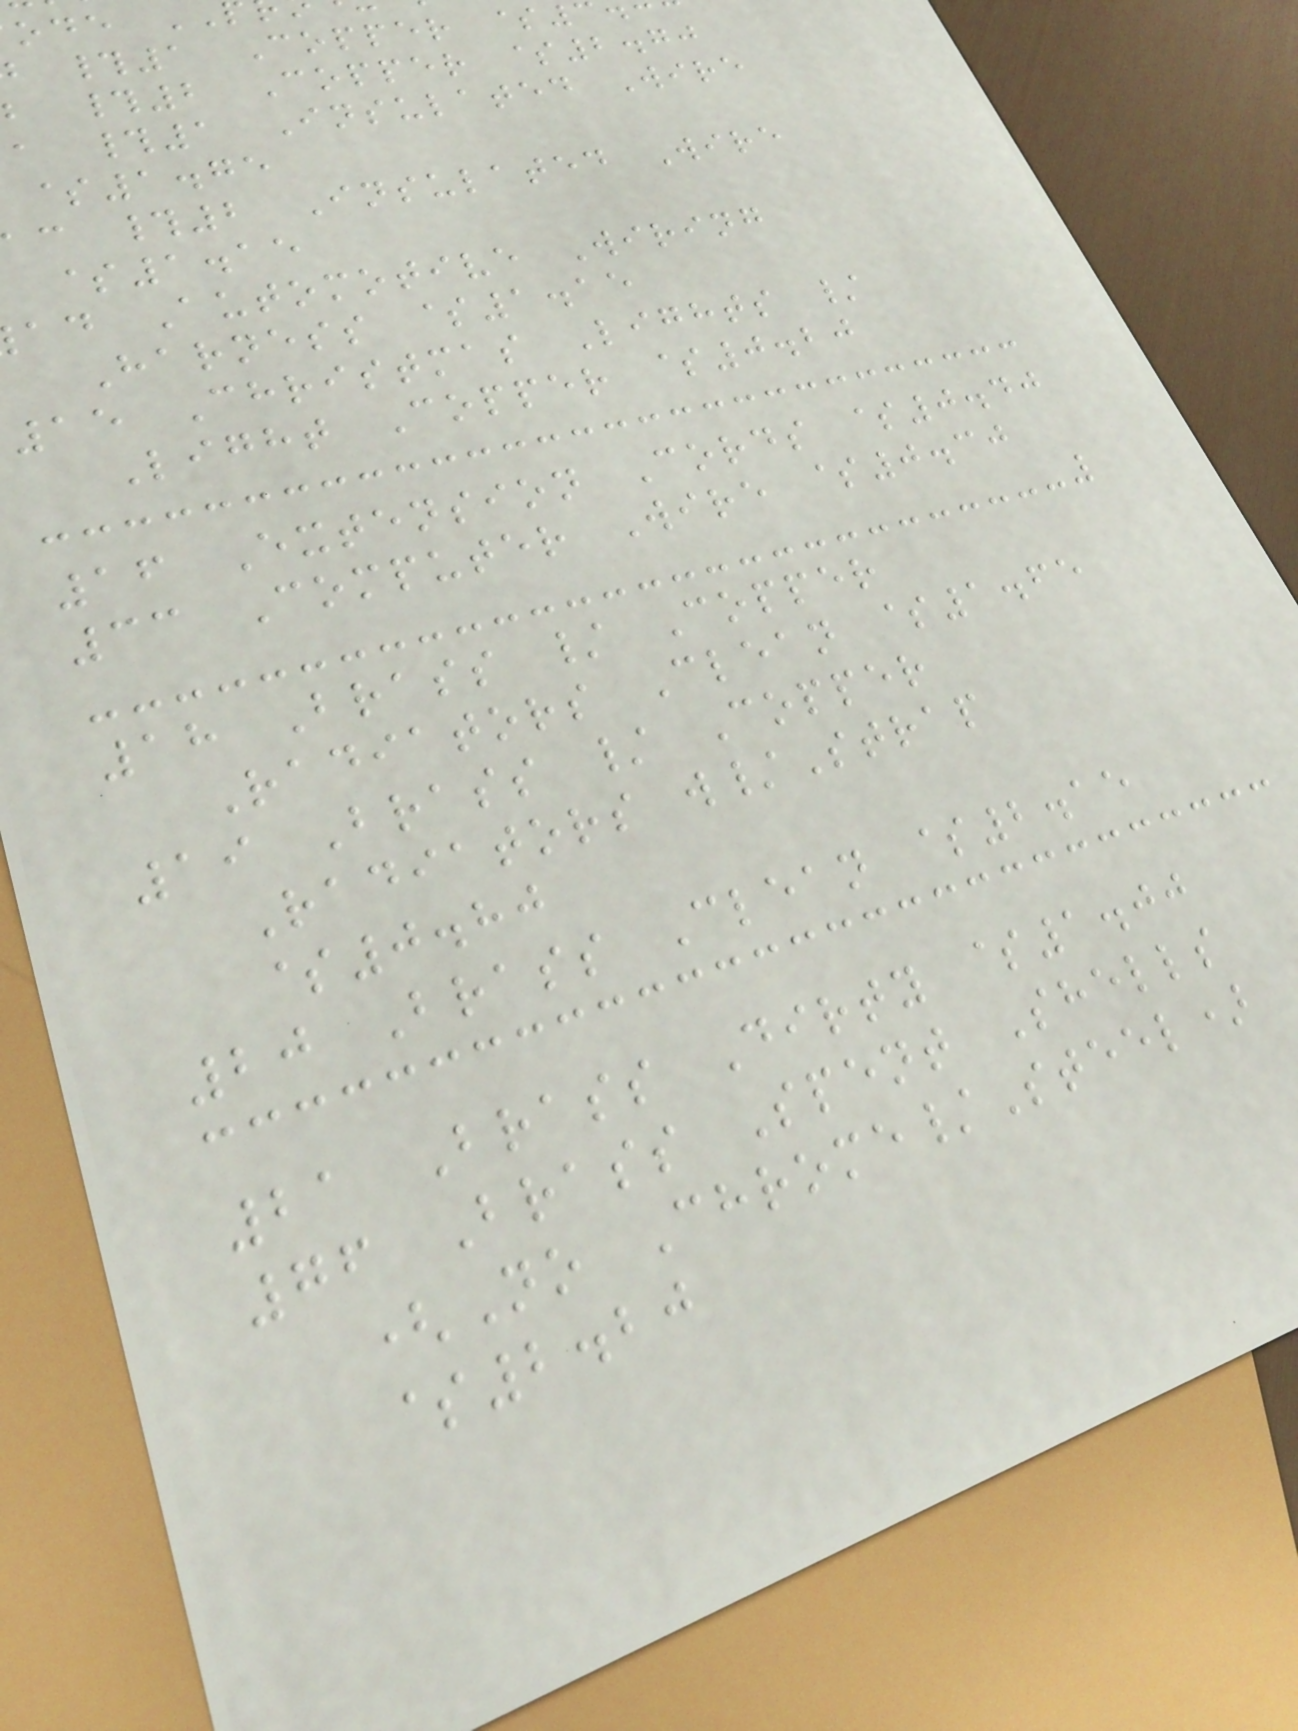#1 Copper $
b #2 Copper $2.70
a #1 Insulated Wire
$1.75
c #2 Insulated Wire
$1.15
ad Automotive Wiring
Harness $1.15
15 Christmas Lights /
Light Copper $0.20
16 Extension Cords $0.40
33 Computer Wire $0.30
18 Brass / Copper
Radiators Clean $1.65
19 Brass / Copper
Radiators w/Strap
$0.80
20 Brass Clean $2.15
21 Brass Dirty $1.00
76 Brass Spent Shells
(No Chrome/Steel)
$2.20
